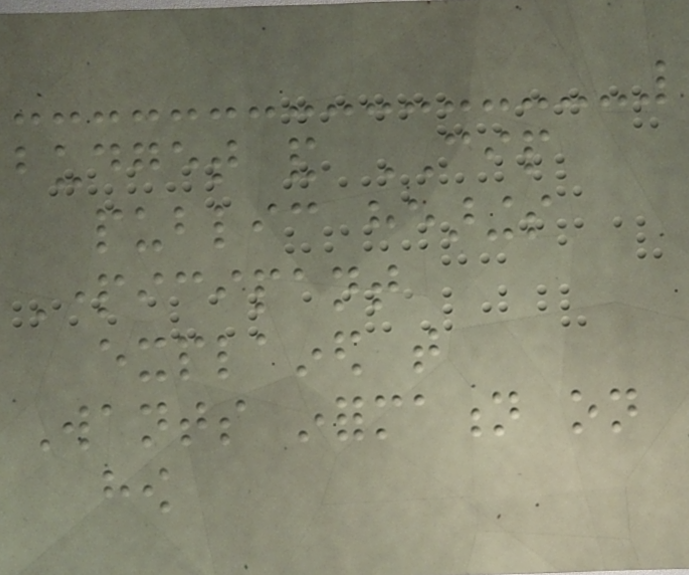budget and CIP
public hearings
Participant
explained that
Wants information on
how
